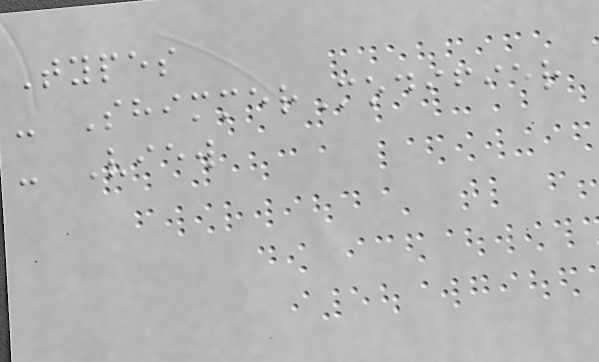Types
- ShimmerModifier
- View
